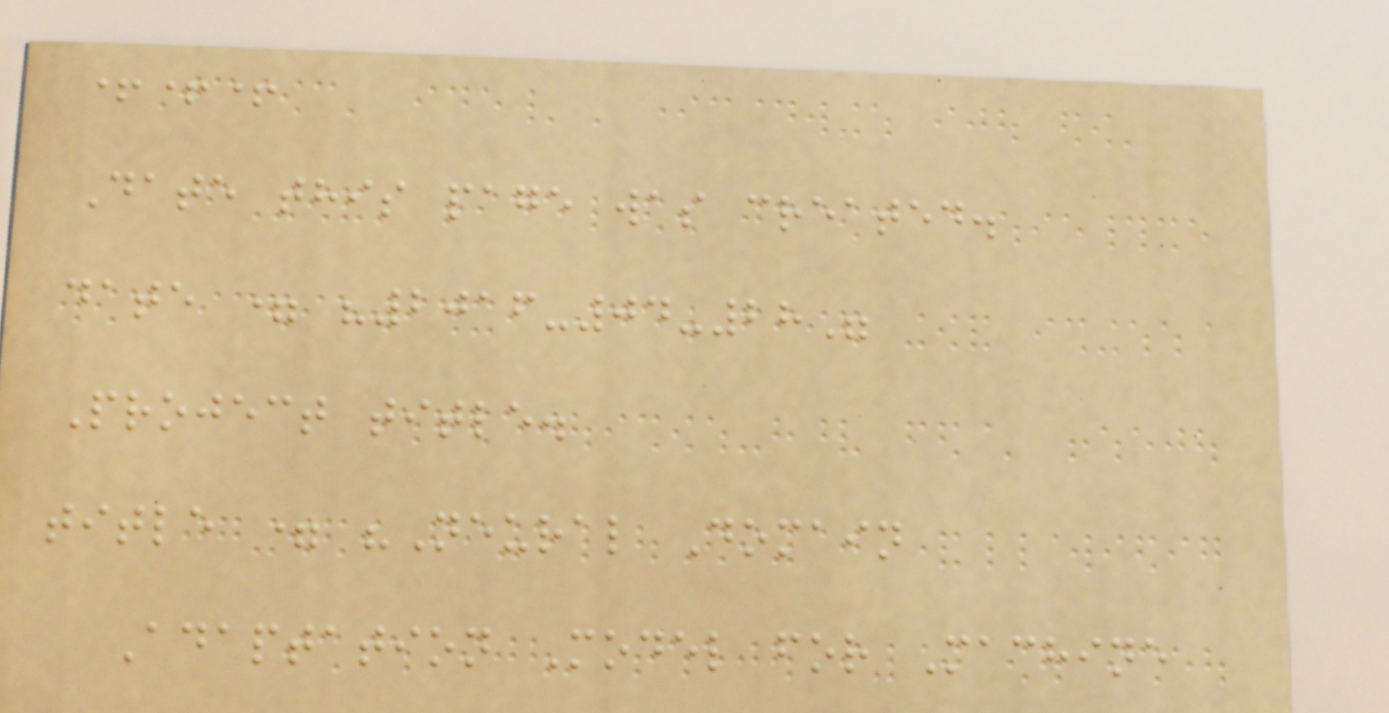+++
Date this page was created.
date = "2016-04-28"
Project title.
title = "Neural Domain
Adaptation Model for Machine
